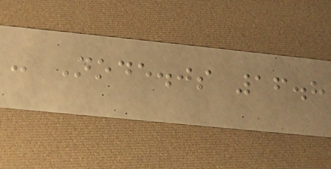- Node.js 16.8
